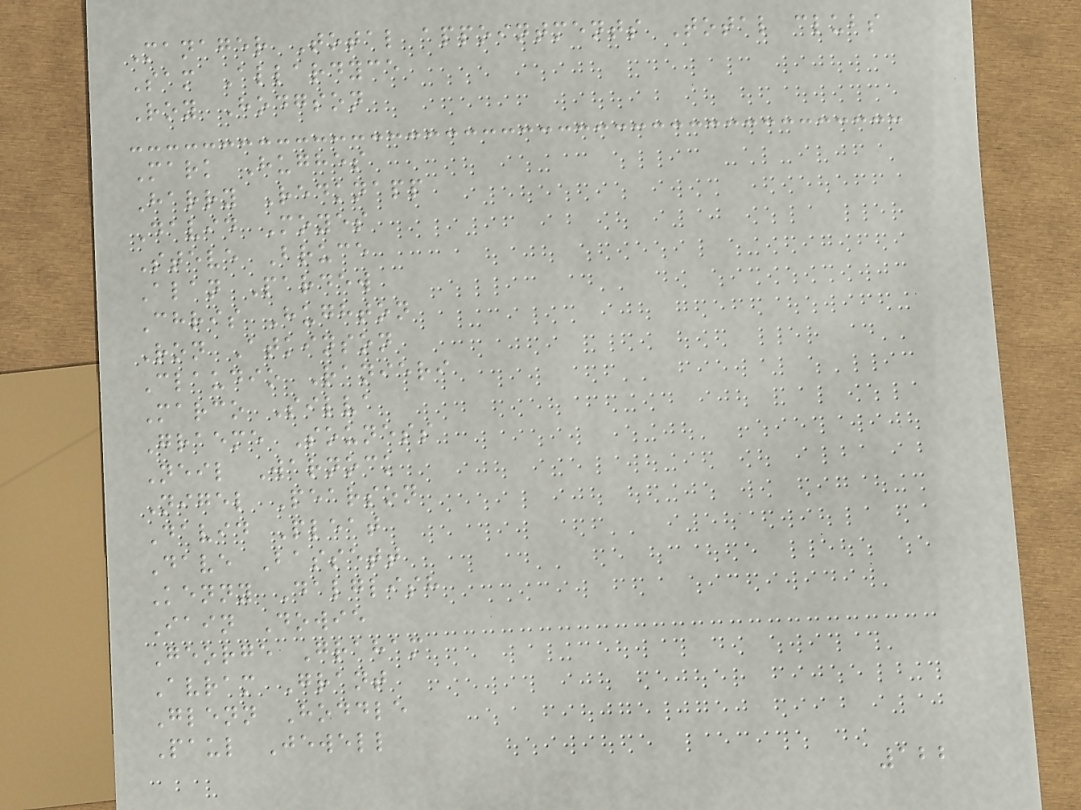Manager Total appointments Total clubs
Sam Allardyce
Roy Hodgson
Mark Hughes
Harry Redknapp
David Moyes
Steve Bruce
Alan Pardew
Chris Hughton
Ron Atkinson
Claudio Ranieri
Marco Silva
Graeme Souness
Neil Warnock
Nigel Pearson
David Pleat
Dave Bassett
Kenny Dalglish
Iain Dowie
George Graham
Avram Grant
Glenn Hoddle
Paul Jewell
122
